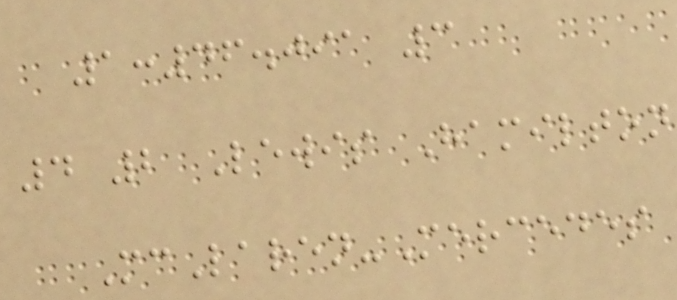1:46.091 3
4 2 Lewis Hamilton
McLaren-Mercedes
